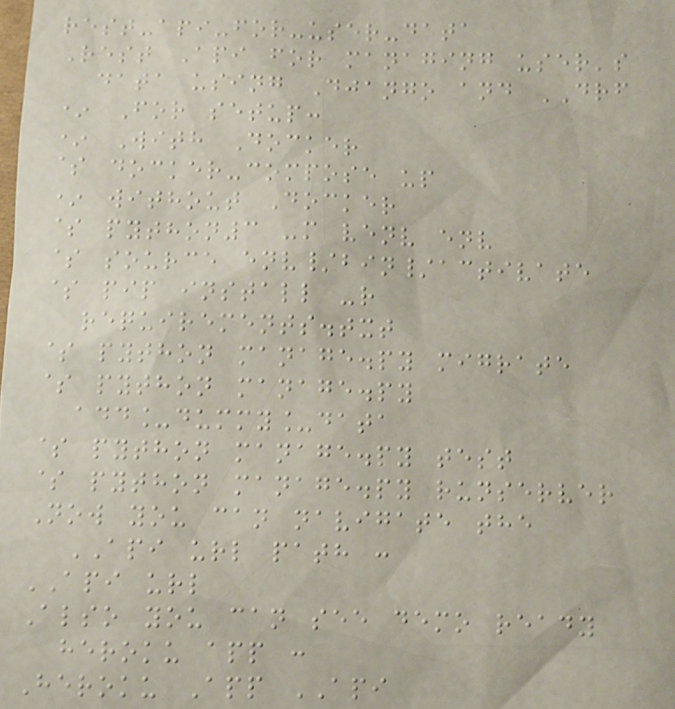rest-api-for-user-data
Rest Api for managing user's
data using Django and DRF
* For setup:
* With Docker
$ docker-compose up
* without Docker
$ python3 -m venv env
$ source env/bin/activate
$ pip install -r
requirements.txt
$ python manage.py migrate
$ python manage.py
add_dummy_data
$ python manage.py test
$ python manage.py runserver
Now you can navigate the
API url path :
API url
Also you can see demo ready
heroku app :
Heroku App API
